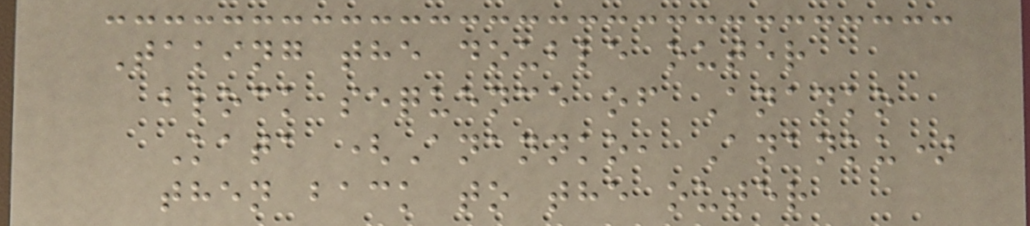Taking the double outer
block sequence of Ananko
Kata (Anannko, Ananku)
then back to the outer
